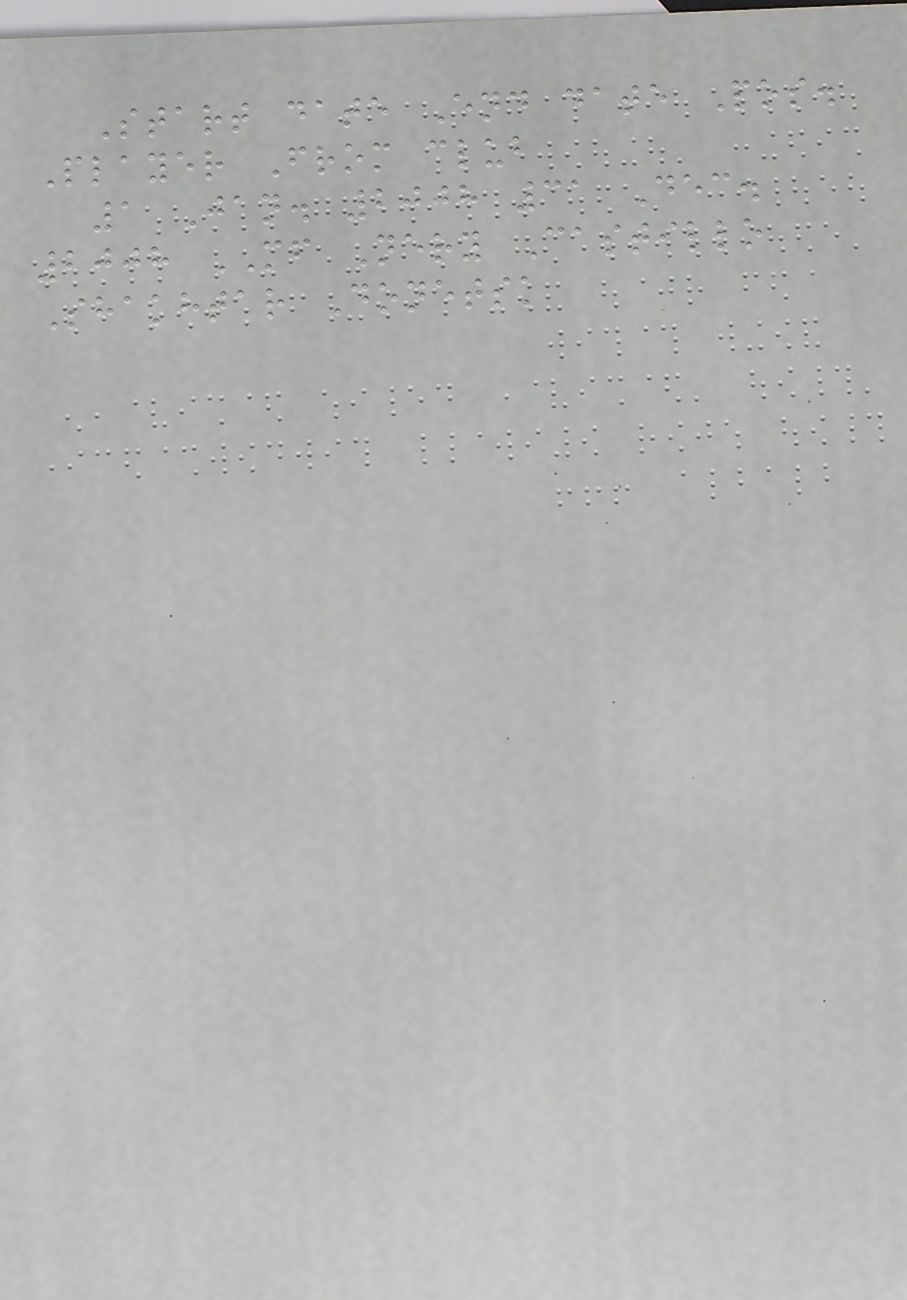Start date End date Pos.
Player From club
1 Jan. 2008 31 Dec.
2008 MF Nery Castillo
Shakhtar Donetsk
